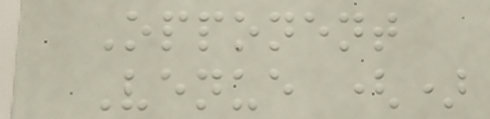Opponent
Venue ()
